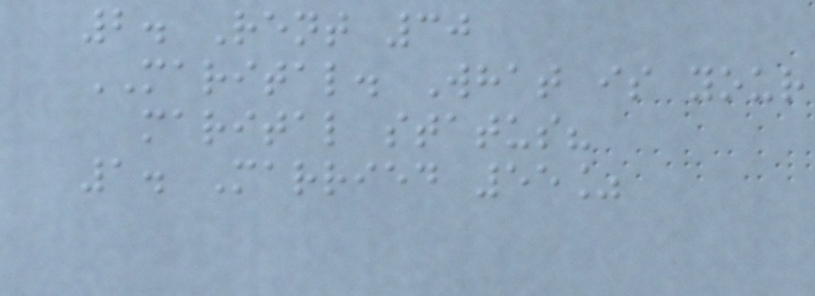2. Rent 30
MARITAL. What is your
marital status?
1. Married 55%
